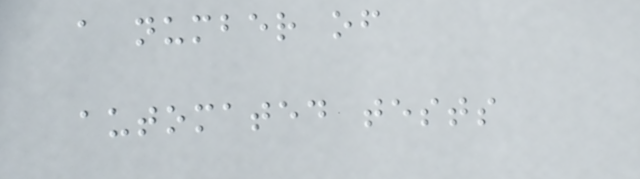a number of
automated tests
